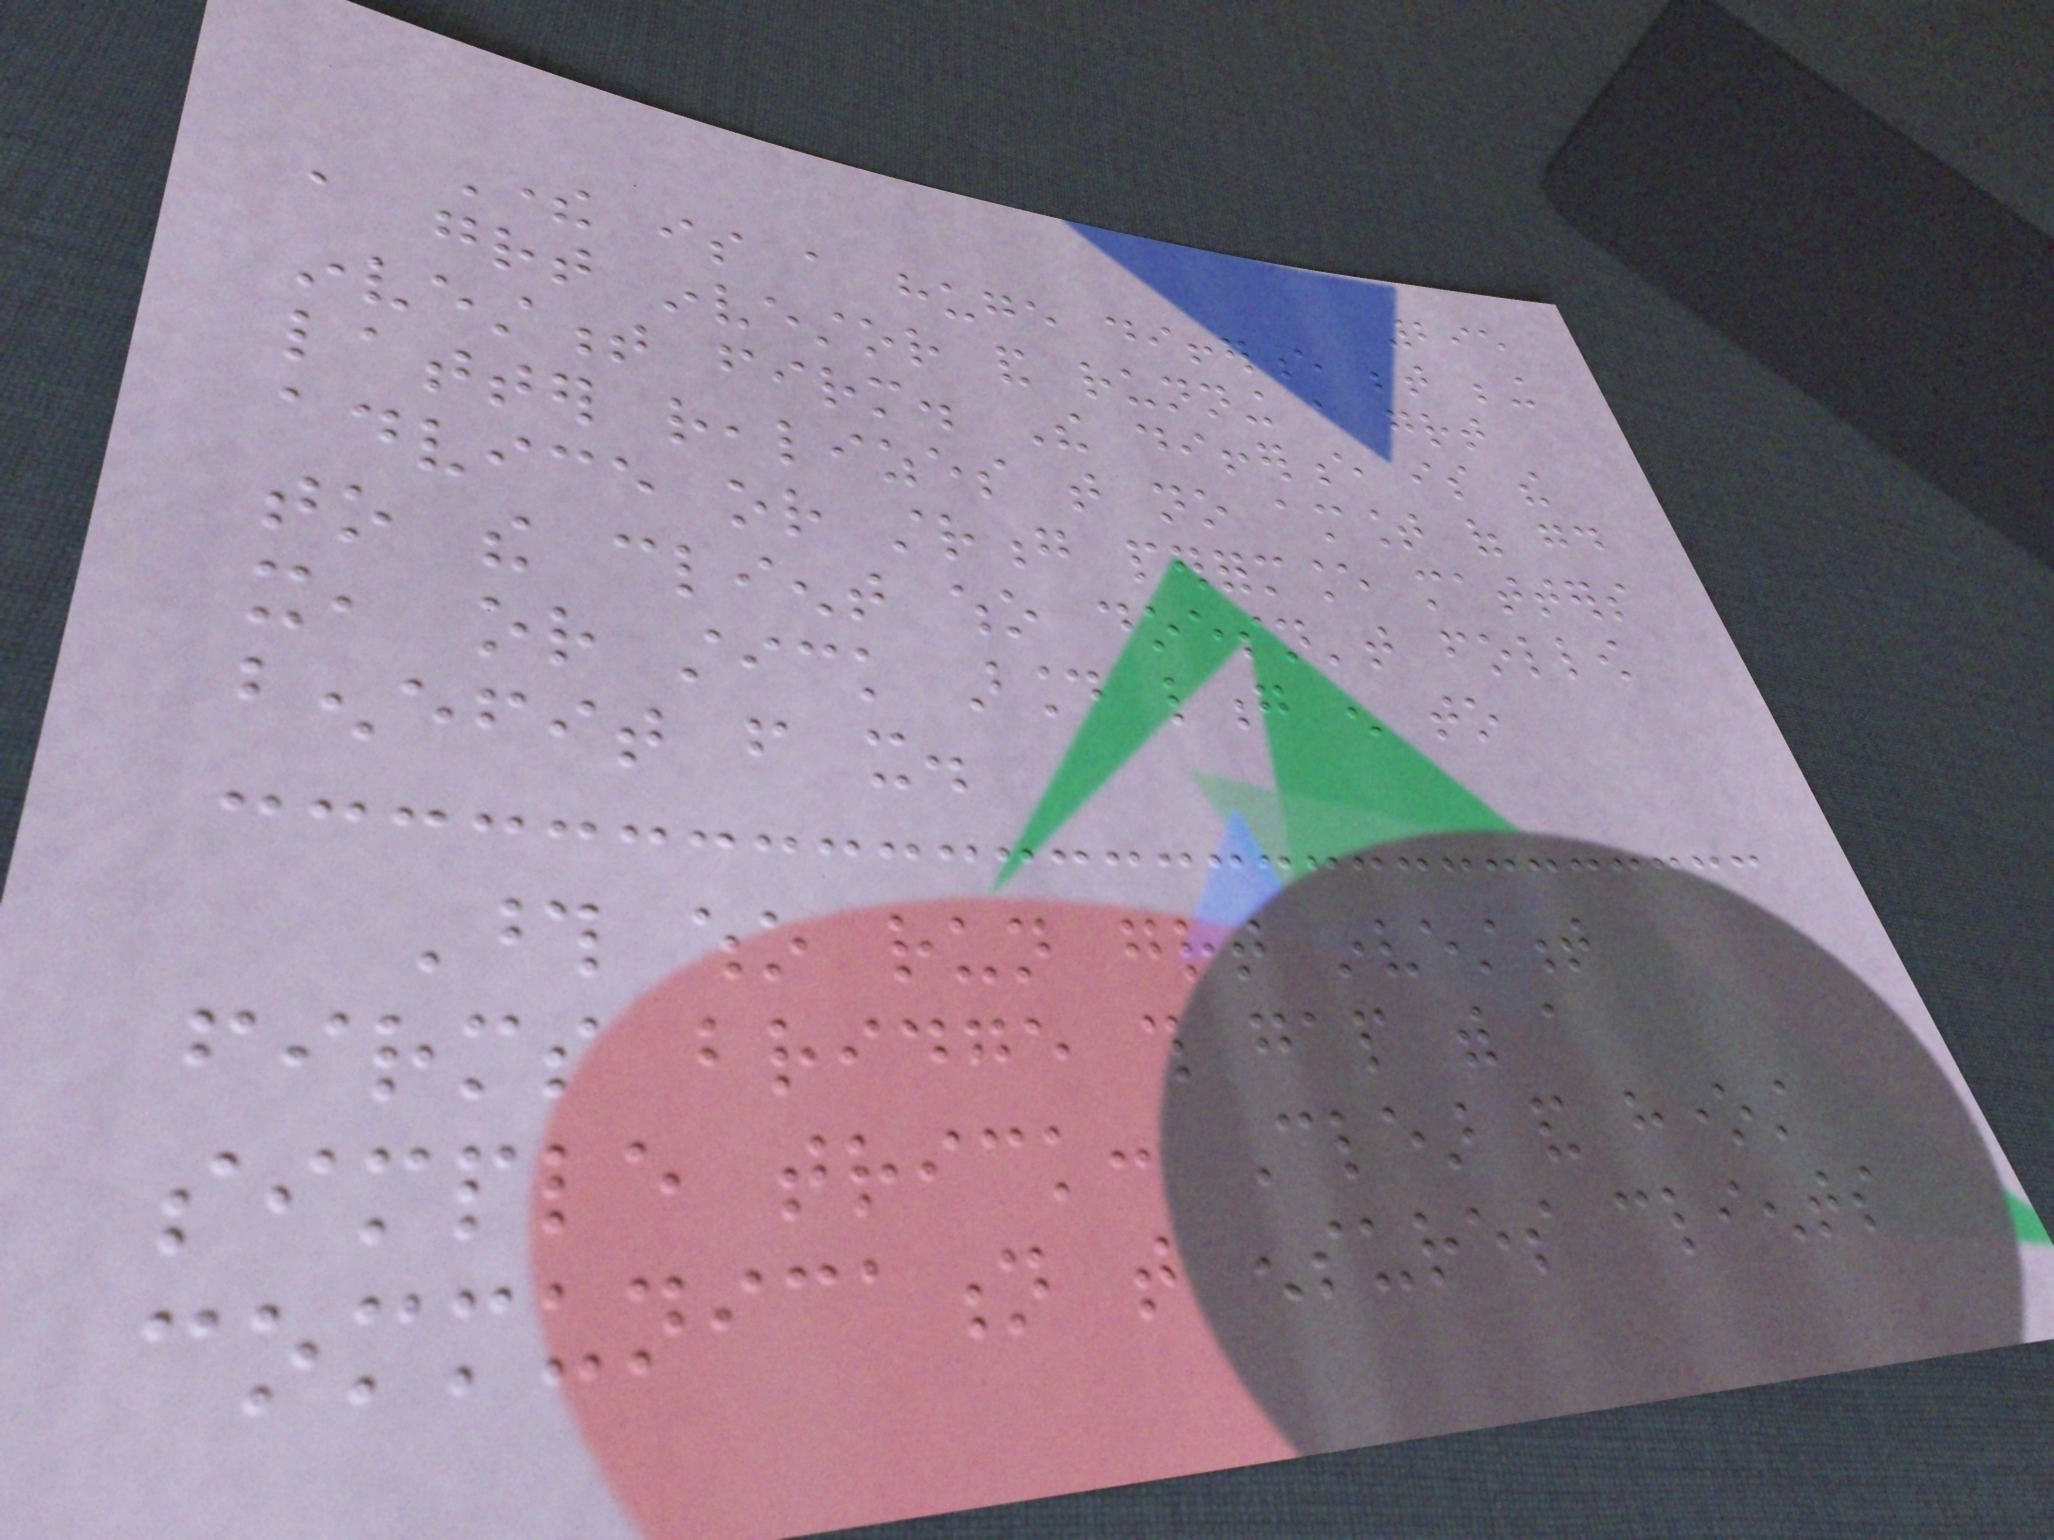295
There is a huge difference between being
a great investor and running a great
investment firm. The difference is the
latter realizes that no amount of good
advice or strong performance matters
to the client who doesn't follow
it, or stick around long enough to
benefit from it.
Those who run great investment
firms bridge this gap with a
simple trick: Clear and honest
communication that ensures clients
